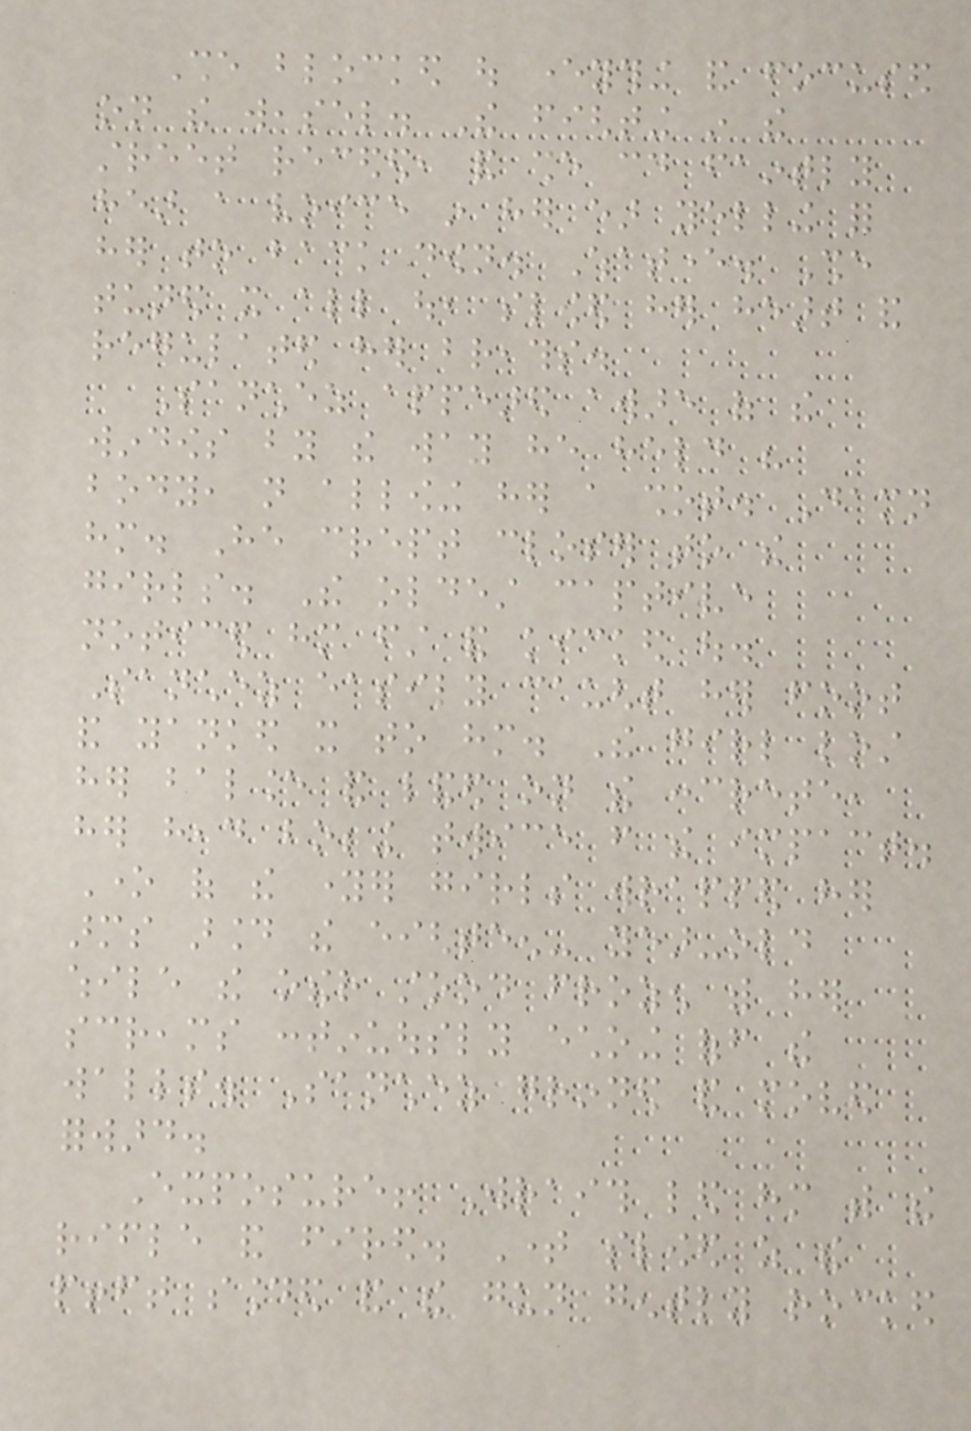She blocked out everything and focused
on the weasel. The fighting in the
street receded, and she could faintly
hear a voice in her ear yelling for
her to back down. Whatever. She
tuned it all out, slowed her heart and
regulated her breaths.
Sanchez appeared aware of the
windows by the way he held his
body, not allowing her a shot. Damn
him. He crept closer to the
girls. The oldest captive
noticed him first and kicked out.
Sanchez easily caught her foot
and yanked it to him. The girl lost
her balance and landed on the concrete,
her head bobbing twice from the impact.
One of the younger girls wrapped her
arms around the eighteen- year-old
while the other stood frozen with her
screams continuously echoing off the
walls. Sanchez grinned and moved
forward.
Exposure! Wraith led him with the
rifle and fired. Time slowed as the
pffft sounded and the gun gently rocked
